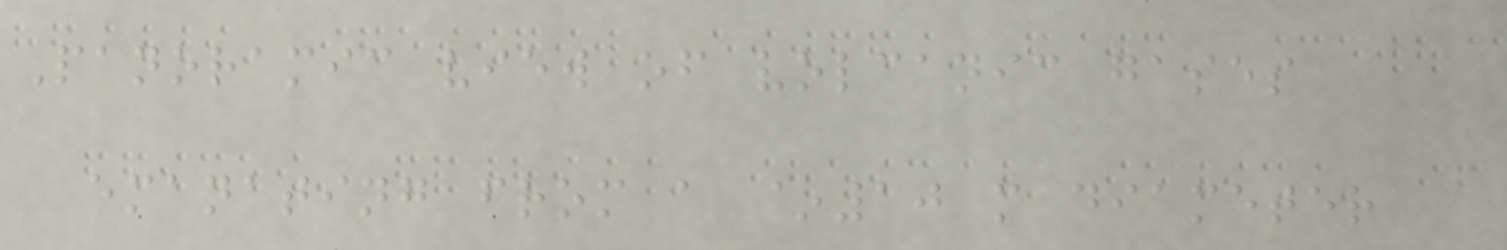Panoramic view of volcanic gases
emanating from a ~10 m diameter
